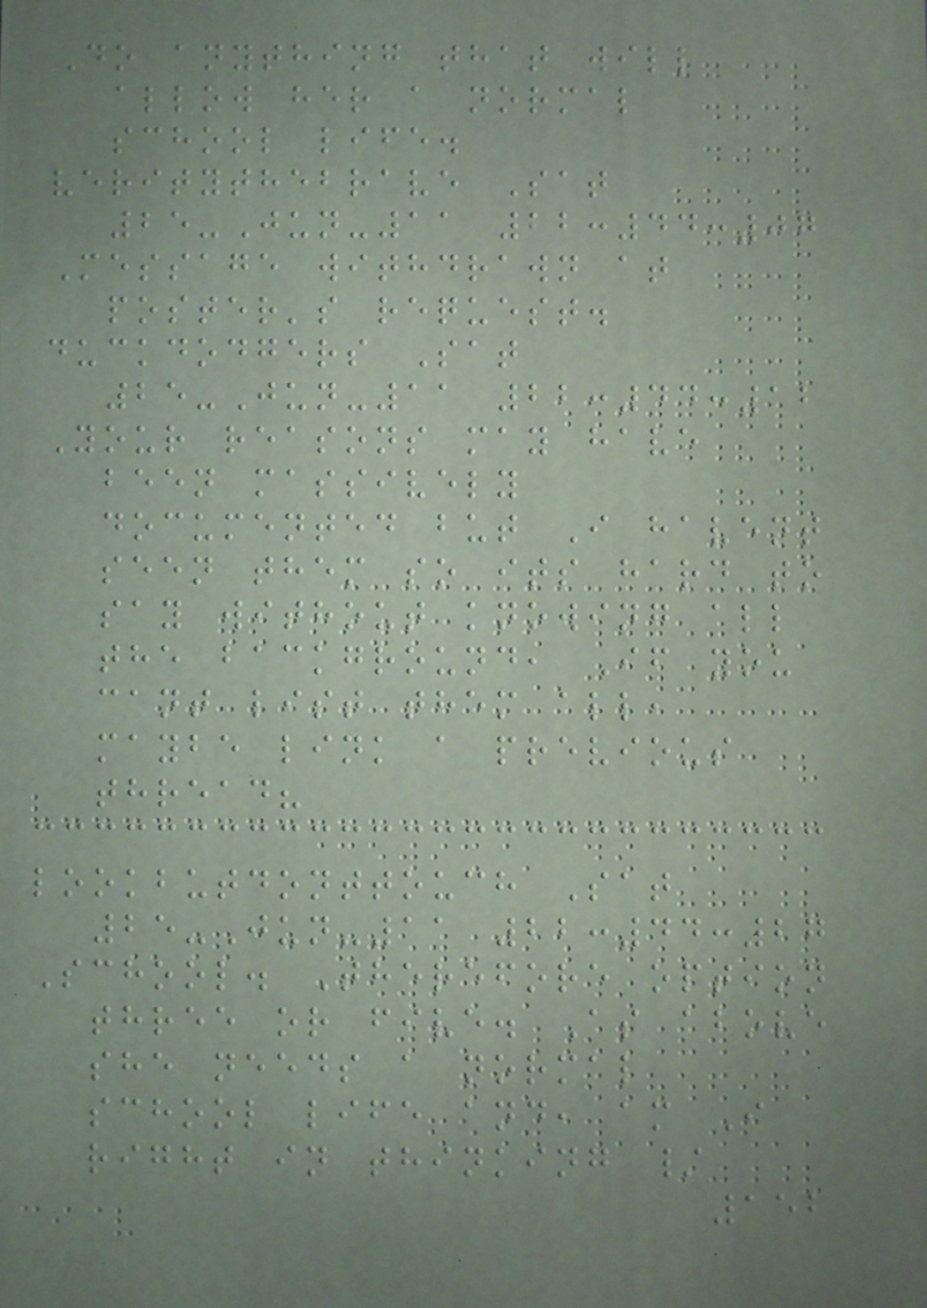Do anything that will
allow her a normal
school life.
veritythebrave Sat
25-Jun-11 22:44:07
Message withdrawn at
poster's request.
duckdodgers Sat
25-Jun-11 22:44:12
Your reasons may have
been massively
documented but I havent
seen them so its hard to
say without knowing all
the background, If you
cant list them all,
maybe link a previous
thread?
lookbutdonttouch Sat
25-Jun-11 22:44:27
School. Therefore option
three or five. As above
she needs a normal
school life and, am I
right in thinking /
152
